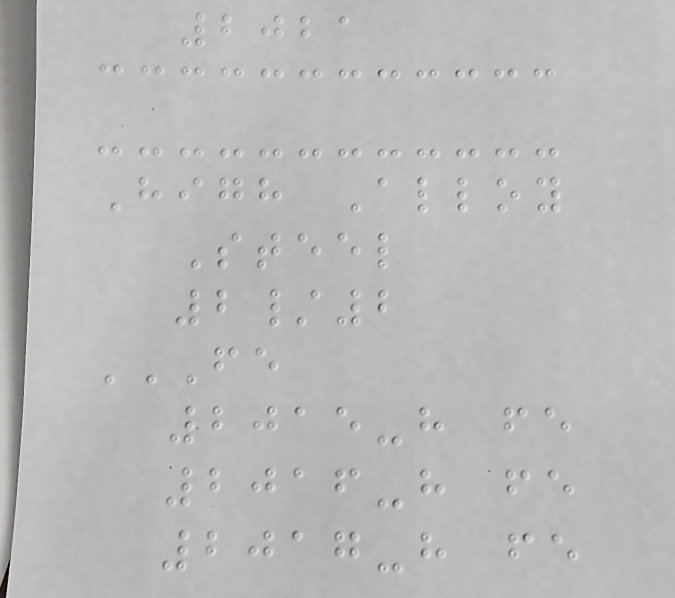2021
High Alloy
Steel
2/2
FE
2015-H FE
2016-H FE
2017-H FE
